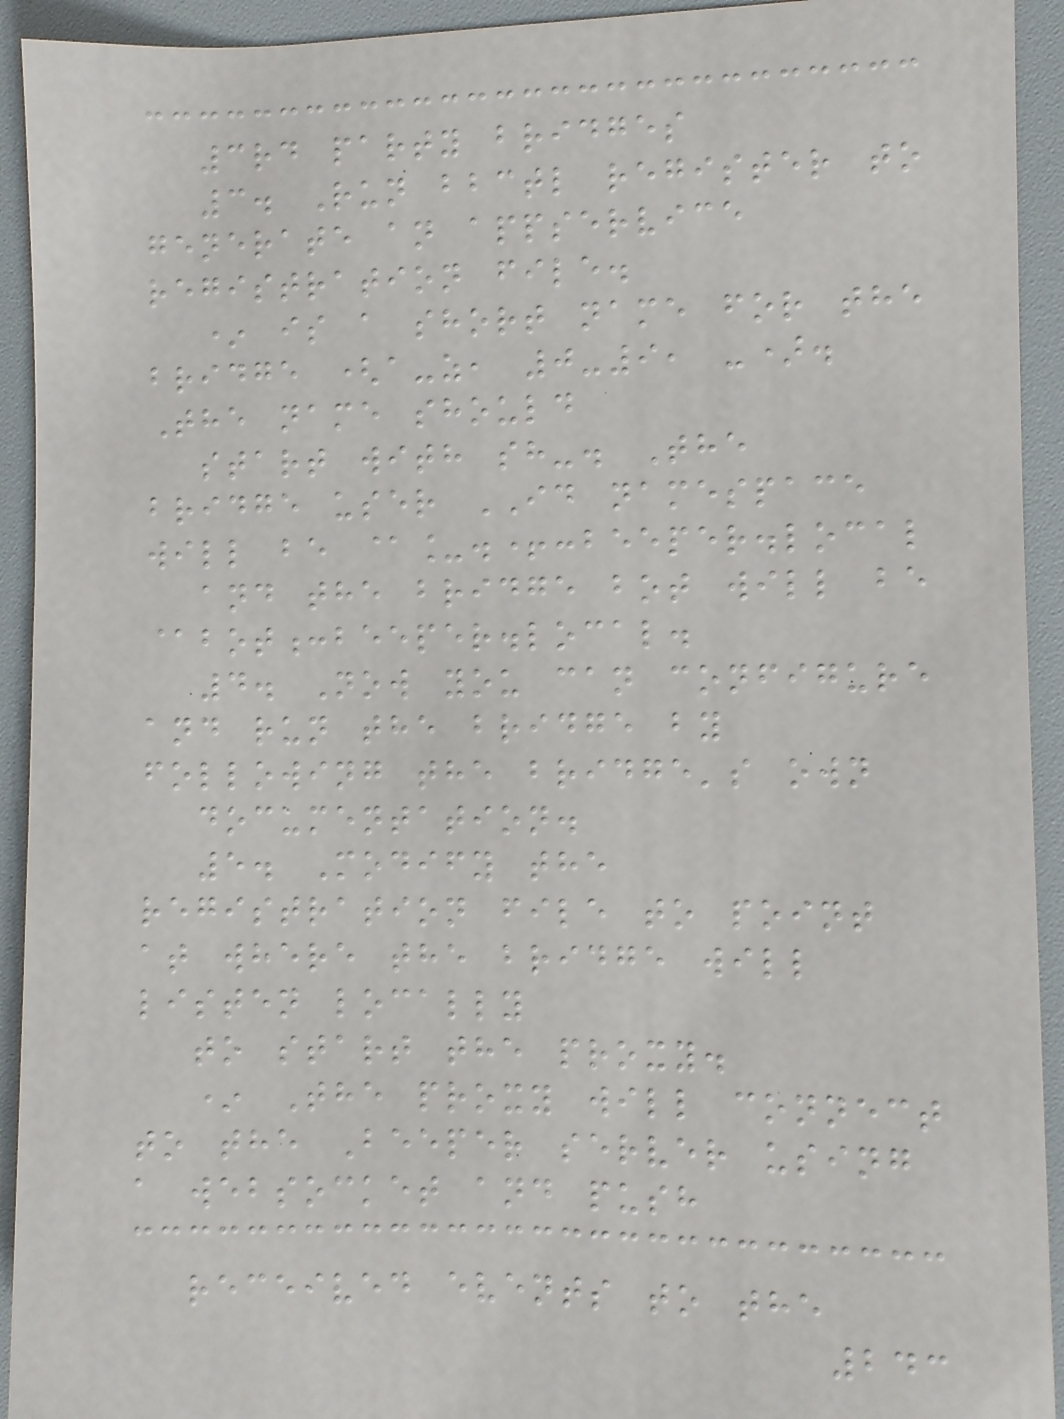3rd party bridges
3. Run bbctl register to
generate an appservice
registration file.
* is a short name for the
bridge (a-z, 0-9, -).
The name should
start with sh-. The
bridge user ID namespace
will be @_.+:beeper.local
and the bridge bot will be
@bot:beeper.local.
4. Now you can configure
and run the bridge by
following the bridge's own
documentation.
5. Modify the
registration file to point
at where the bridge will
listen locally
to start the proxy.
* The proxy will connect
to the Beeper server using
a websocket and push
received events to the
243
